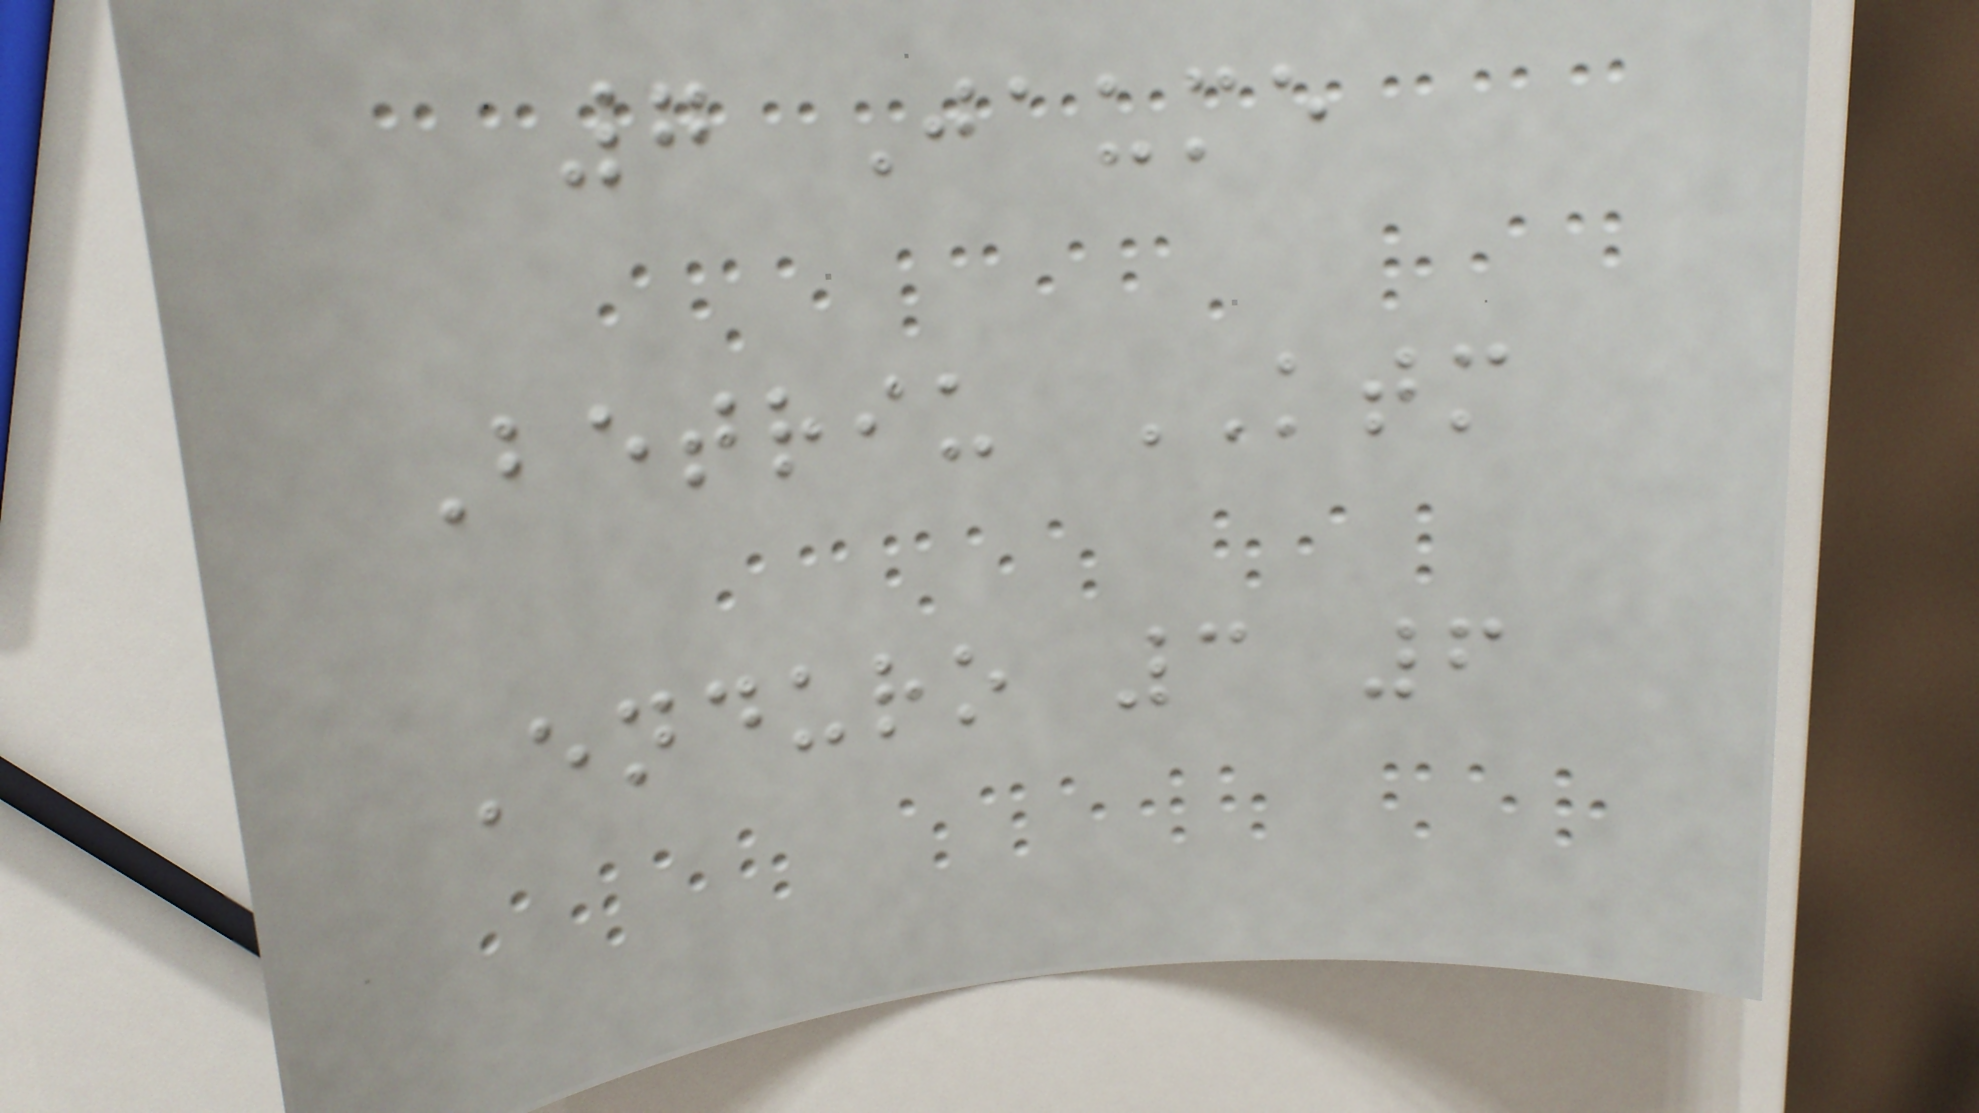7 Jaume
Betriu KTM
Enduro 3 6
